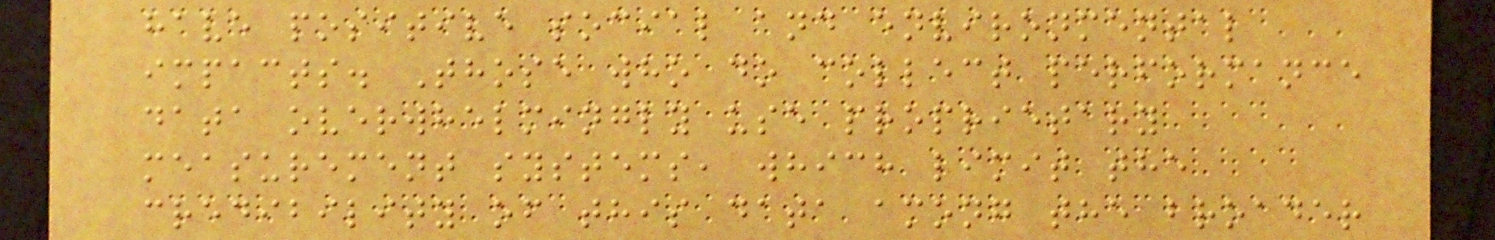have positive social and environmental
impacts. Those who do collect performance
data overwhelmingly use proprietary
measurement systems, which limit the
credibility of this data among the broader
